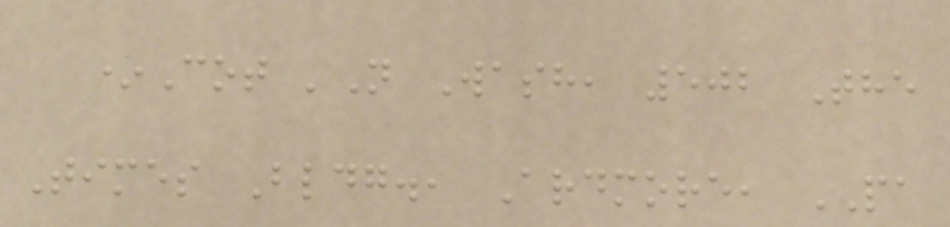*Cot 'N Wash, 502 The
Times Bldg., Ardmore, PA
